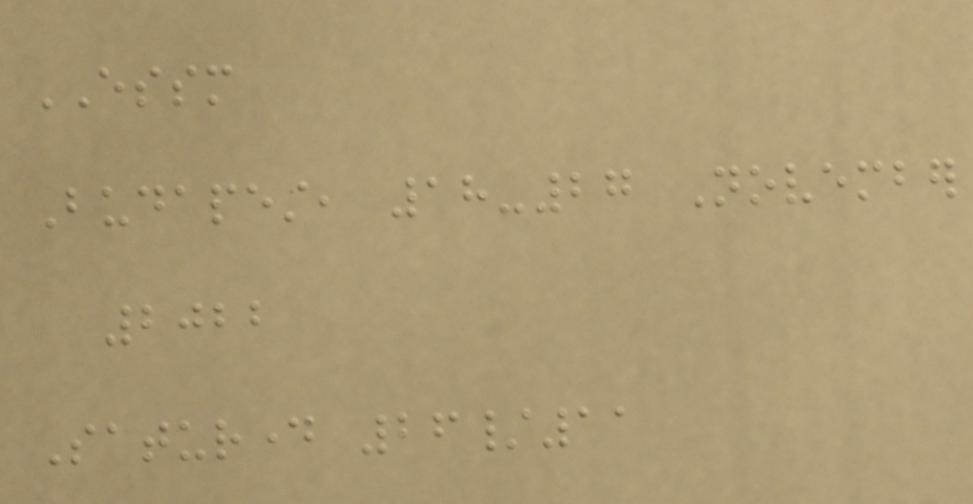ESSM
Budapest, 18-27 November
2022
Saturday 26/11
